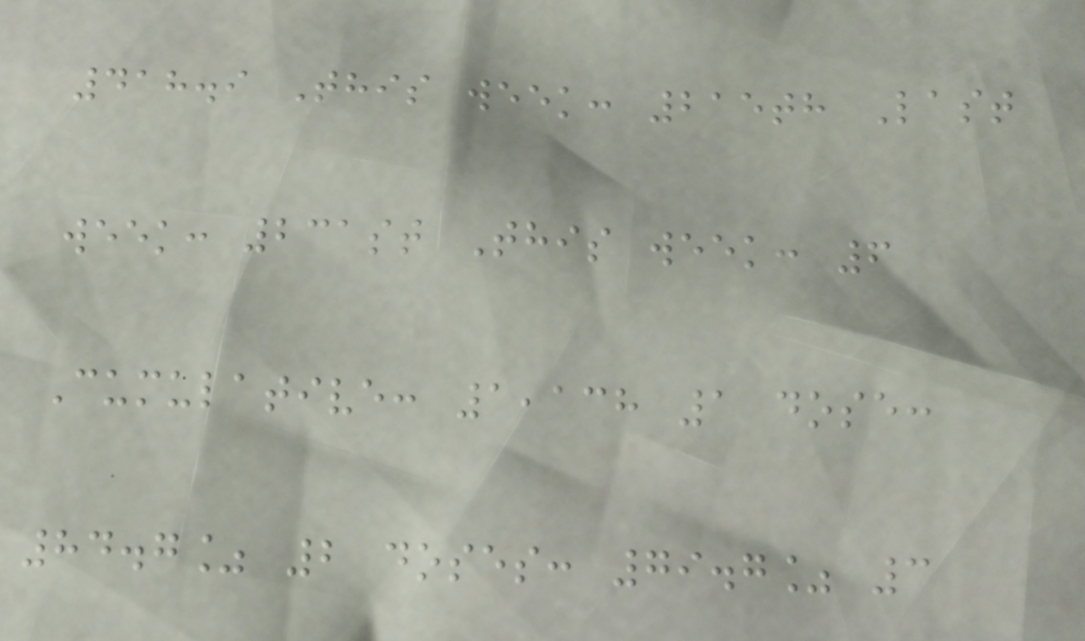418.9 This week: 215th Last
week: 231st This week: 6
Cumulative: 1,138 1 dose:
84.7% 2 doses: 79.7% 3
